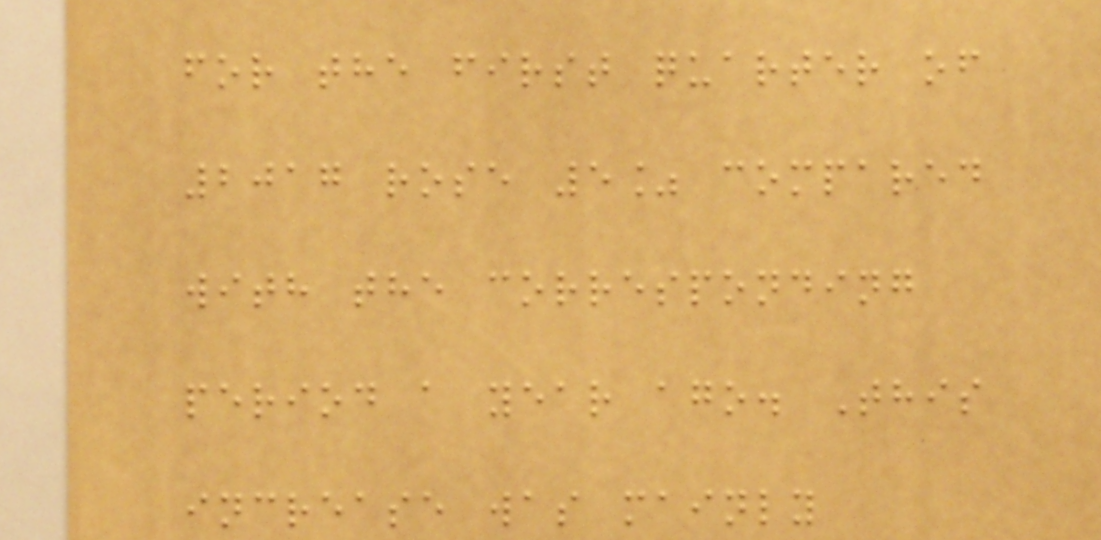for the first quarter of
2017 rose 5% compared
with the corresponding
period a year ago. This
increase was mainly
